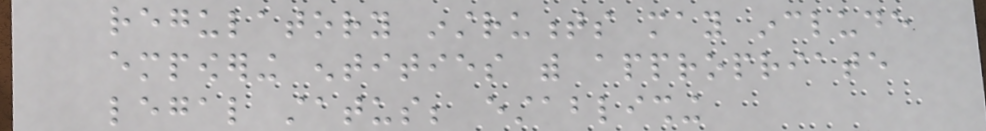regulatory instruments may include
empowering entities with appropriate
legal status; establishing
